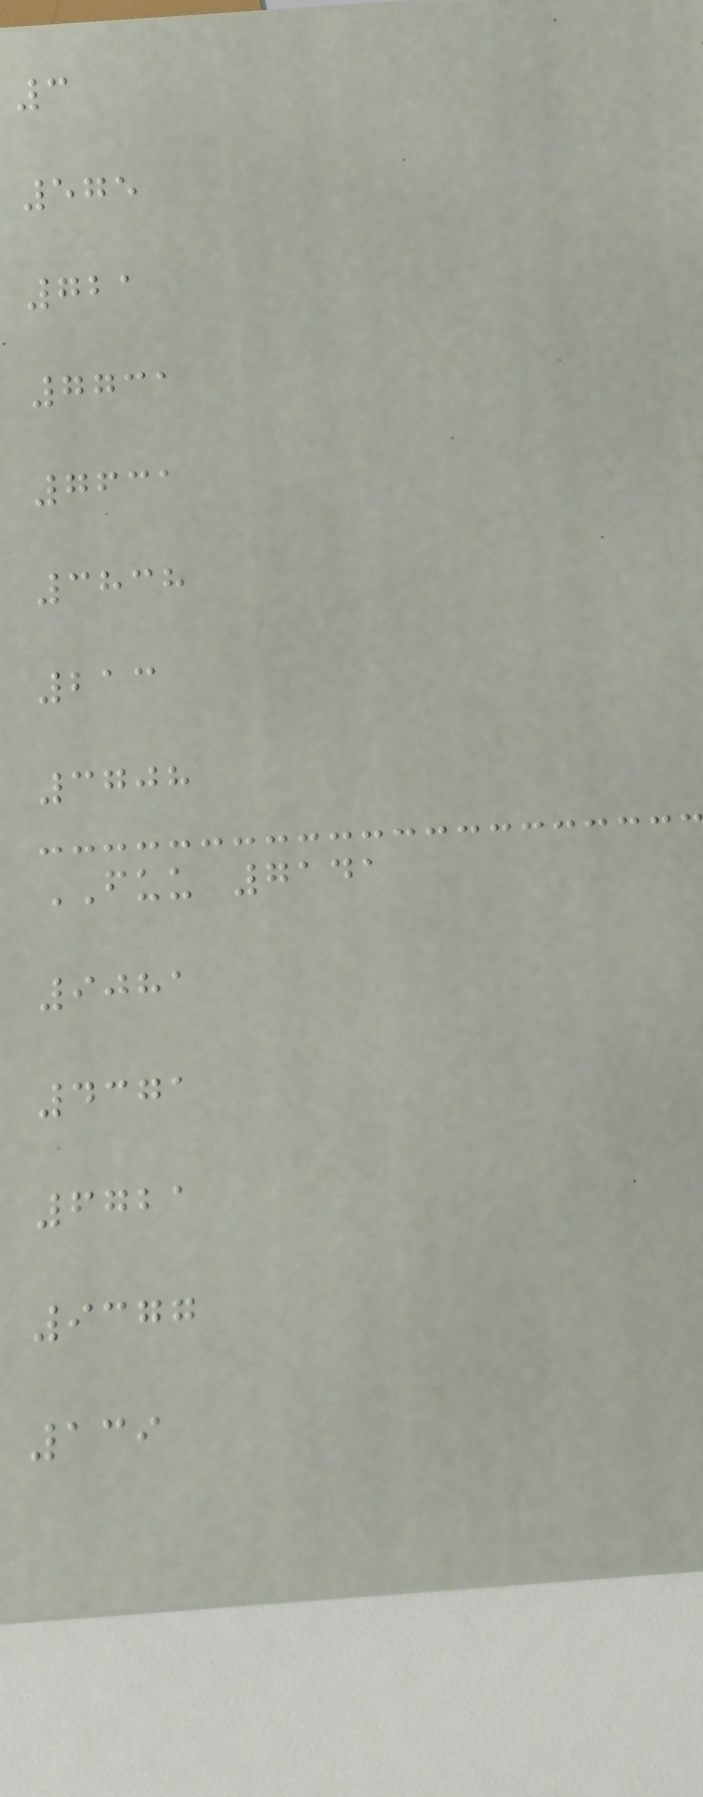3
575
721
7731
7631
3838
213
3708
FUU 7141
9081
4371
6721
9377
139
